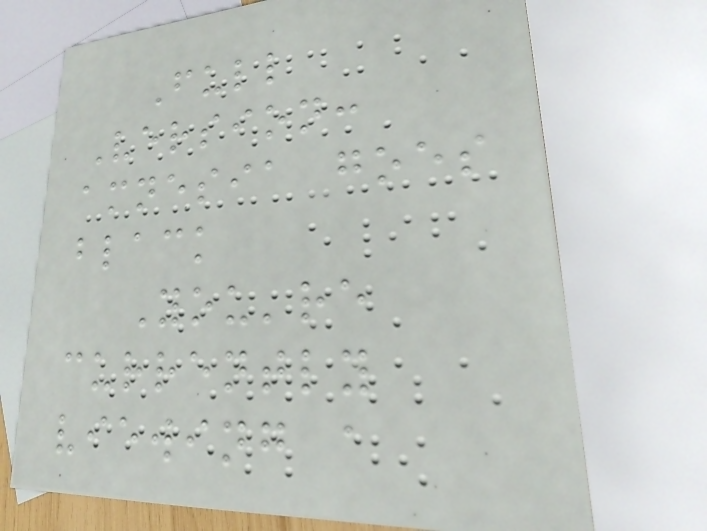Full
Version:
amnesia goes
black
You're
currently
viewing a
